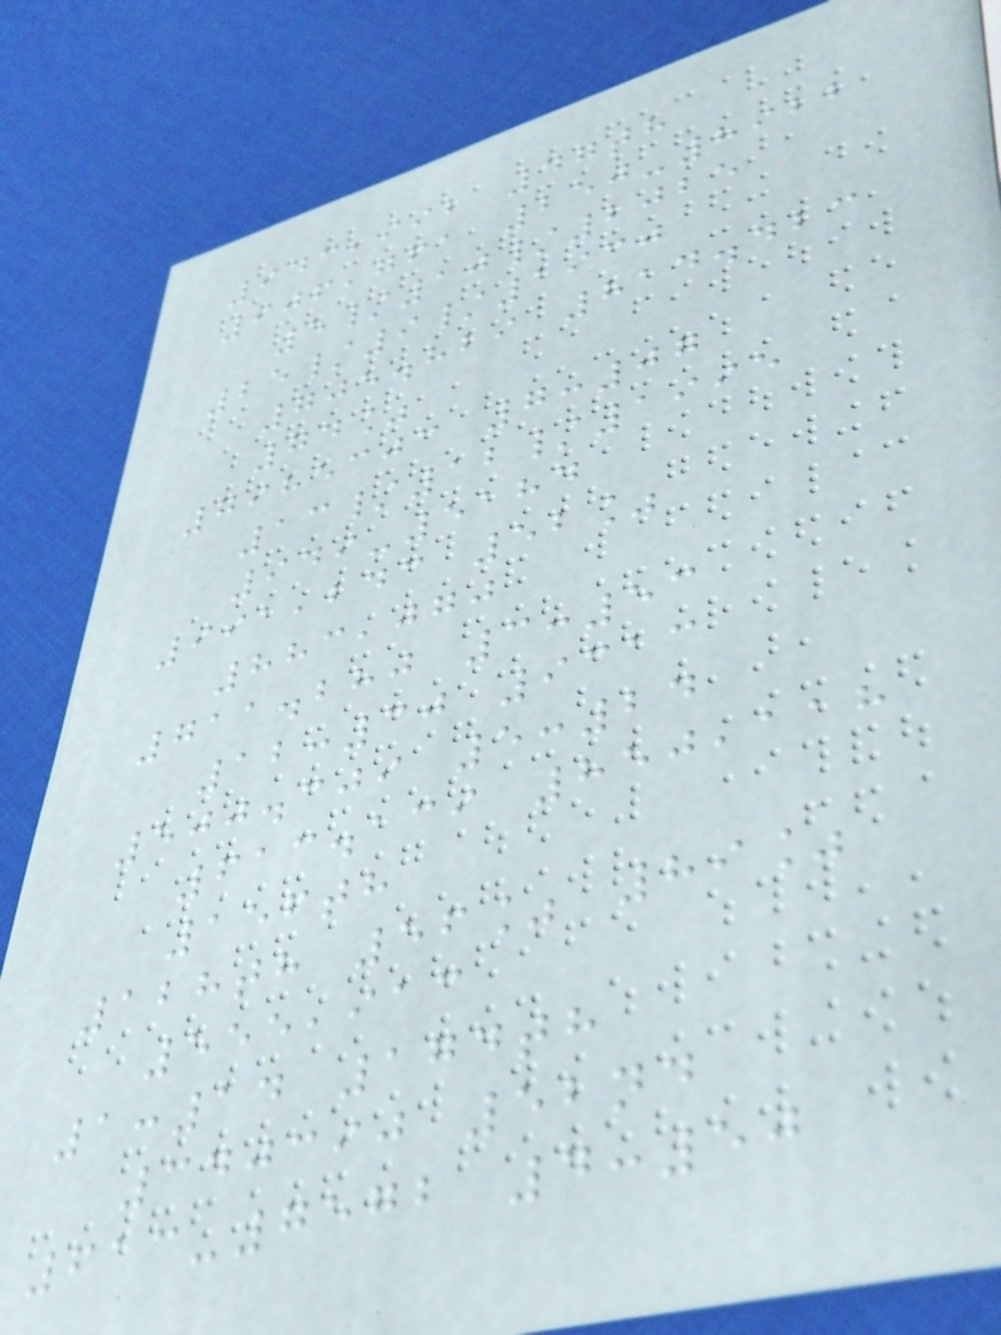943,992 47th
906,761 250-8922
5/10/2025
25/9/1930
705.829 814.423
74%
7985303 7:07
13/12/1995
949-5184
991,243 52%
883,070
711.280 3:53
12:30 9313
500.309 5:24
613.139 850,118
156th
128th 56% 89%
555,913
1:14 174th
340390 52nd
613-7572 4:50
